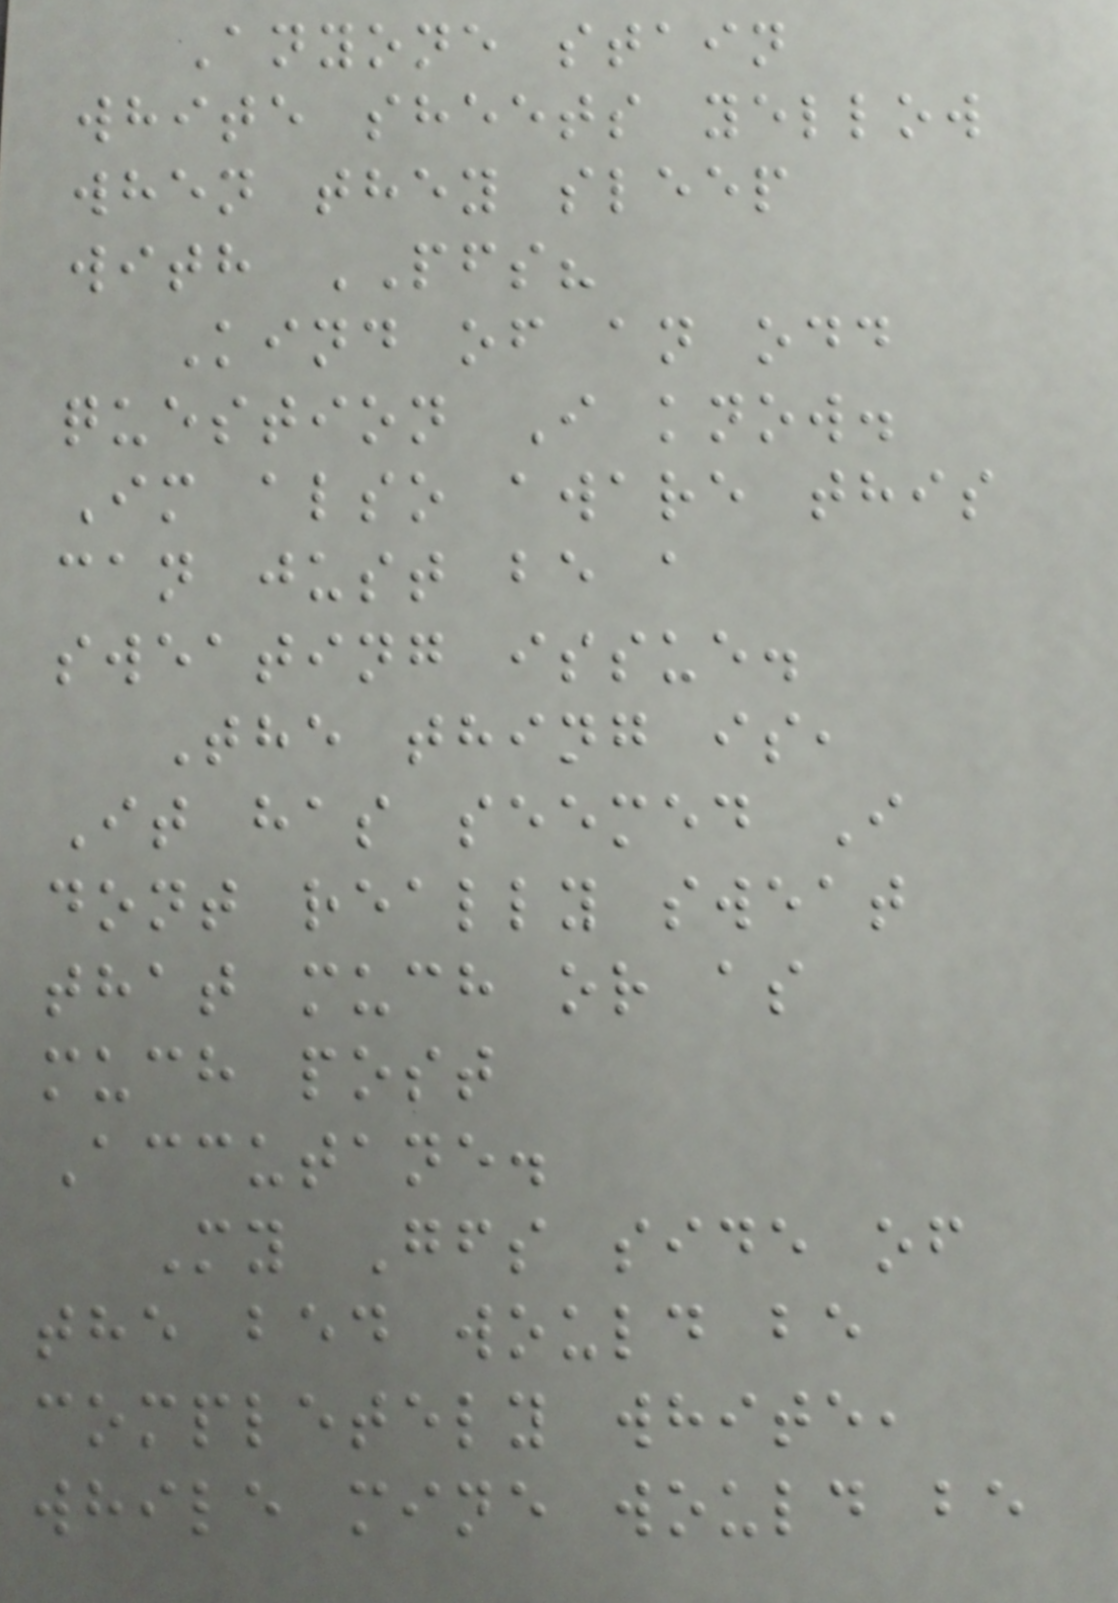Anyone stain
white sheets yellow
when they sleep
with PFS?
Kind of an odd
question I know.
Im also aware this
can just be a
sweating issue.
The thing is,
It has seemed I
dont really sweat
that much or as
much post
Accutane.
My Gfs side of
the bed would be
completely white,
while mine would be
